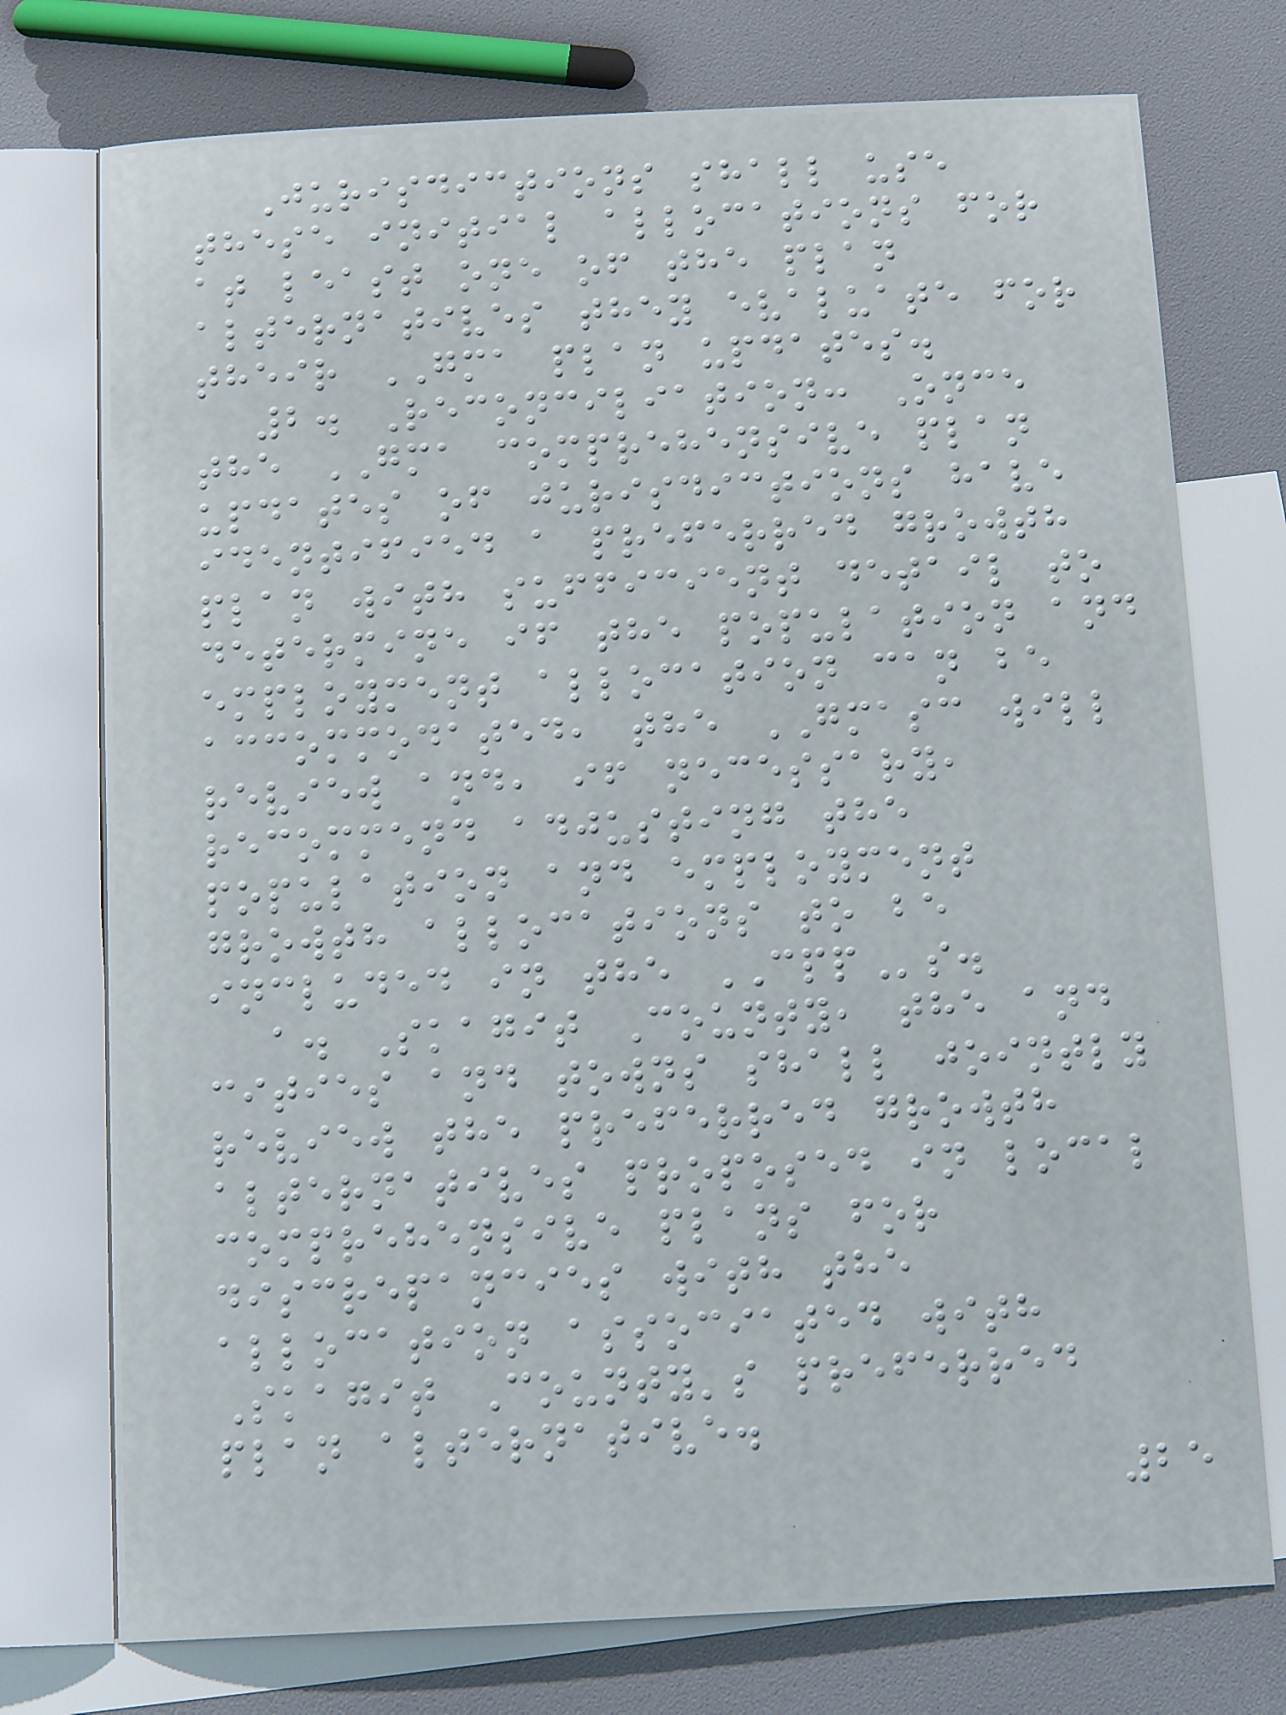Jurisdictions shall use
these initial allocations for
at least one of the plan
alternatives they evaluate for
their GMA plan updates.
2. Reconciliation: Once
the GMA comprehensive plan
updates of jurisdictions have
identified a preferred growth
plan with sufficient detail to
determine if the population and
employment allocation can be
accommodated, the GMASC will
review and, if necessary,
recommend adjusting the
population and employment
growth allocations to be
included in the CPPs.
a. Skagit County, the and
cities and towns shall jointly
review the preferred growth
alternatives proposed in local
comprehensive plans for
discrepancies with the
allocation associated with
Skagit County's preferred
plan alternative.
25
